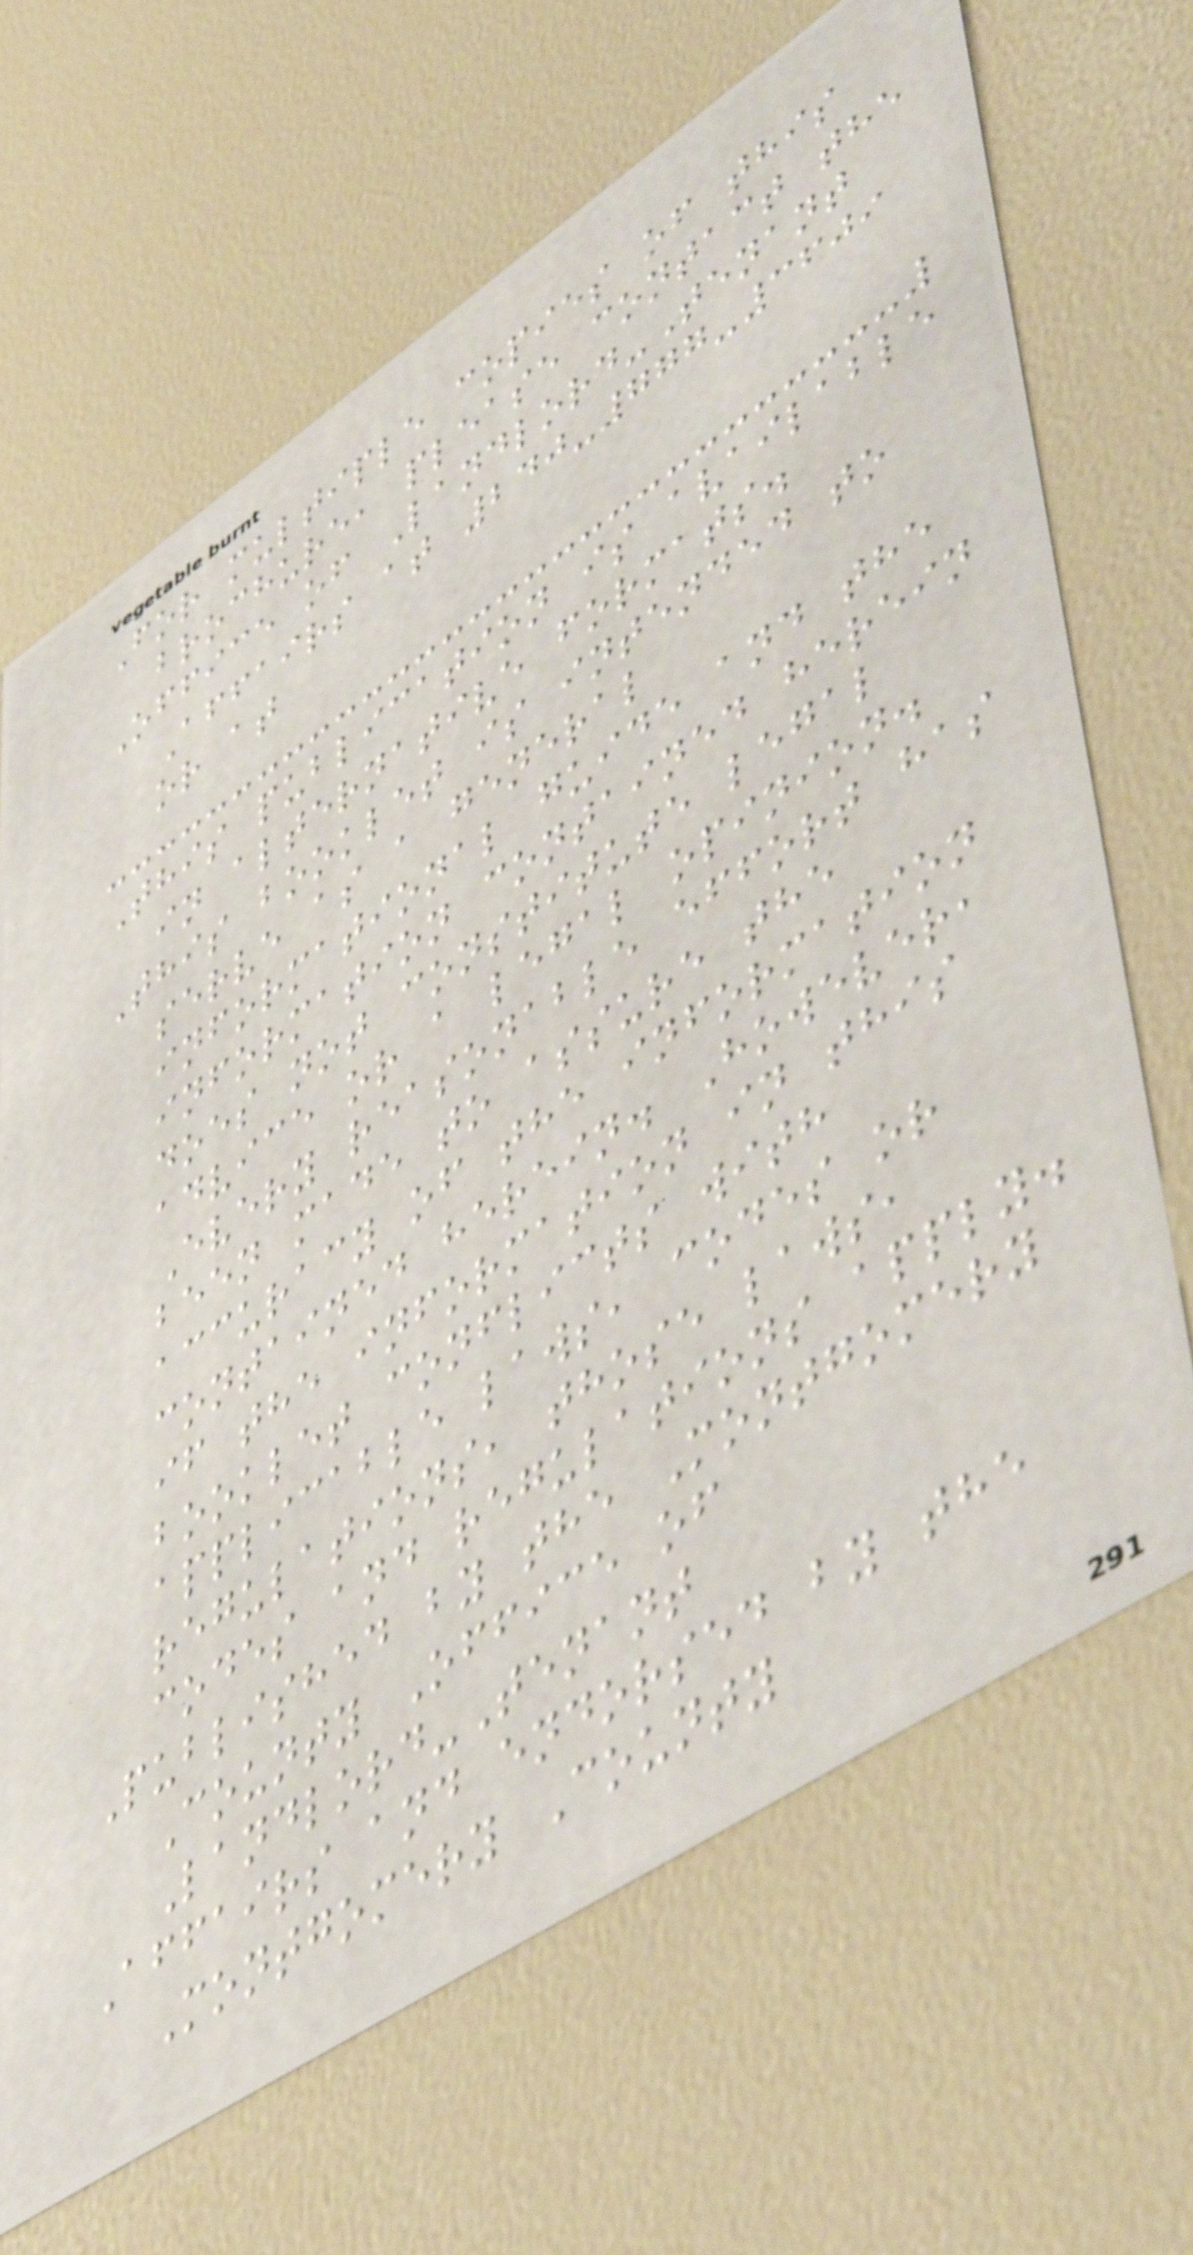For multiple copies of this
brochure, please contact the
Office of Landlord-Tenant
Affairs at 240-777-3609
or at
This publication is available
in alternative formats.
This booklet is intended to
serve as a general
informational guide and the
information contained herein
does not constitute legal
advice or a legal opinion.
Every reasonable effort has
been made to assure the
accuracy of the information
contained herein. However,
if the information in this
booklet conflicts with
applicable laws, codes or
regulations, those laws,
codes and regulations apply.
Published by the Montgomery
County Office of
Landlord-Tenant
Affairs and endorsed by the
Montgomery County
